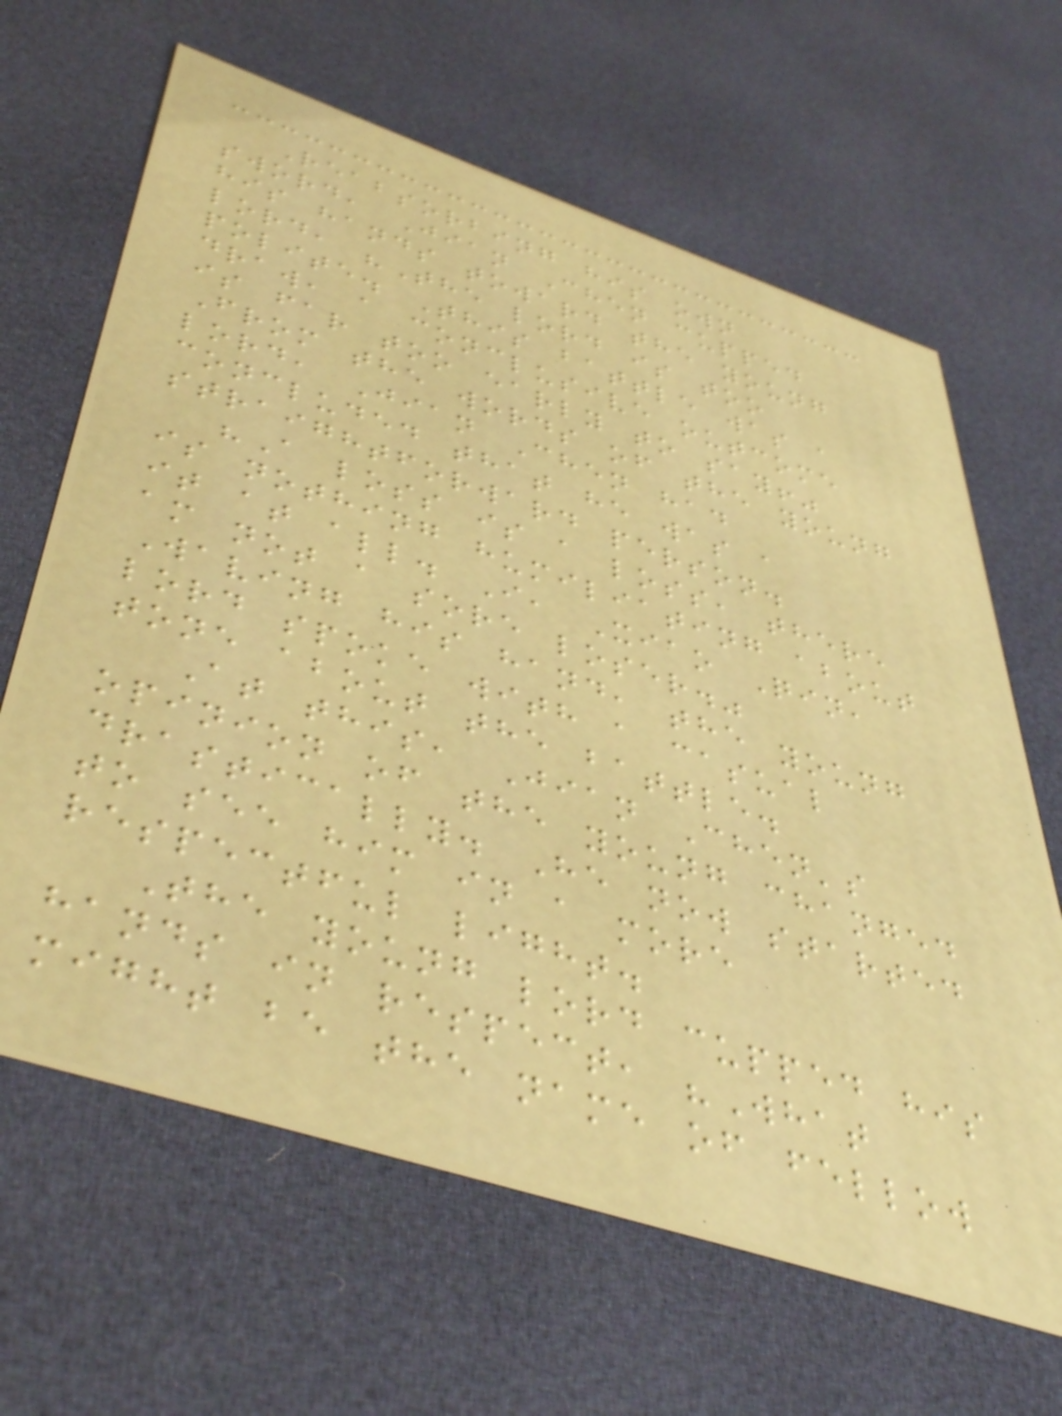Reabsorbing his own
sword, Jian Chen cupped
his hands toward the young
lord, "The lord is too
polite. This battle was a
draw, a conclusive outcome
is far too early to say!"
From the words of the young
lord, Jian Chen had
concluded that he was a
straightforward person.
"A loss is a loss, there
is nothing humiliating about
it at all. I, Xiao Qin,
am not a sore loser."
Waving his hand, the young
lord spoke with a casual
tone about the battle.
At this, Jian Chen's
opinion of the young changed
drastically. He now started
to see him in a more
respectful light.
The young lord cupped his
hands in respect, "What
might be the name of fellow
